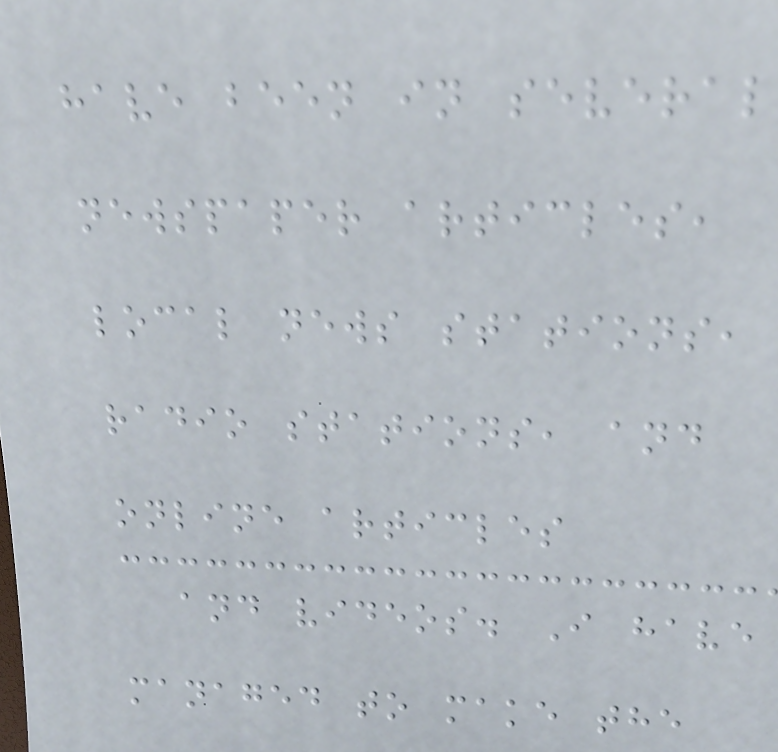have been in several
newspaper articles,
local news stations,
radio stations, and
online articles
and videos. I have
managed to make the
